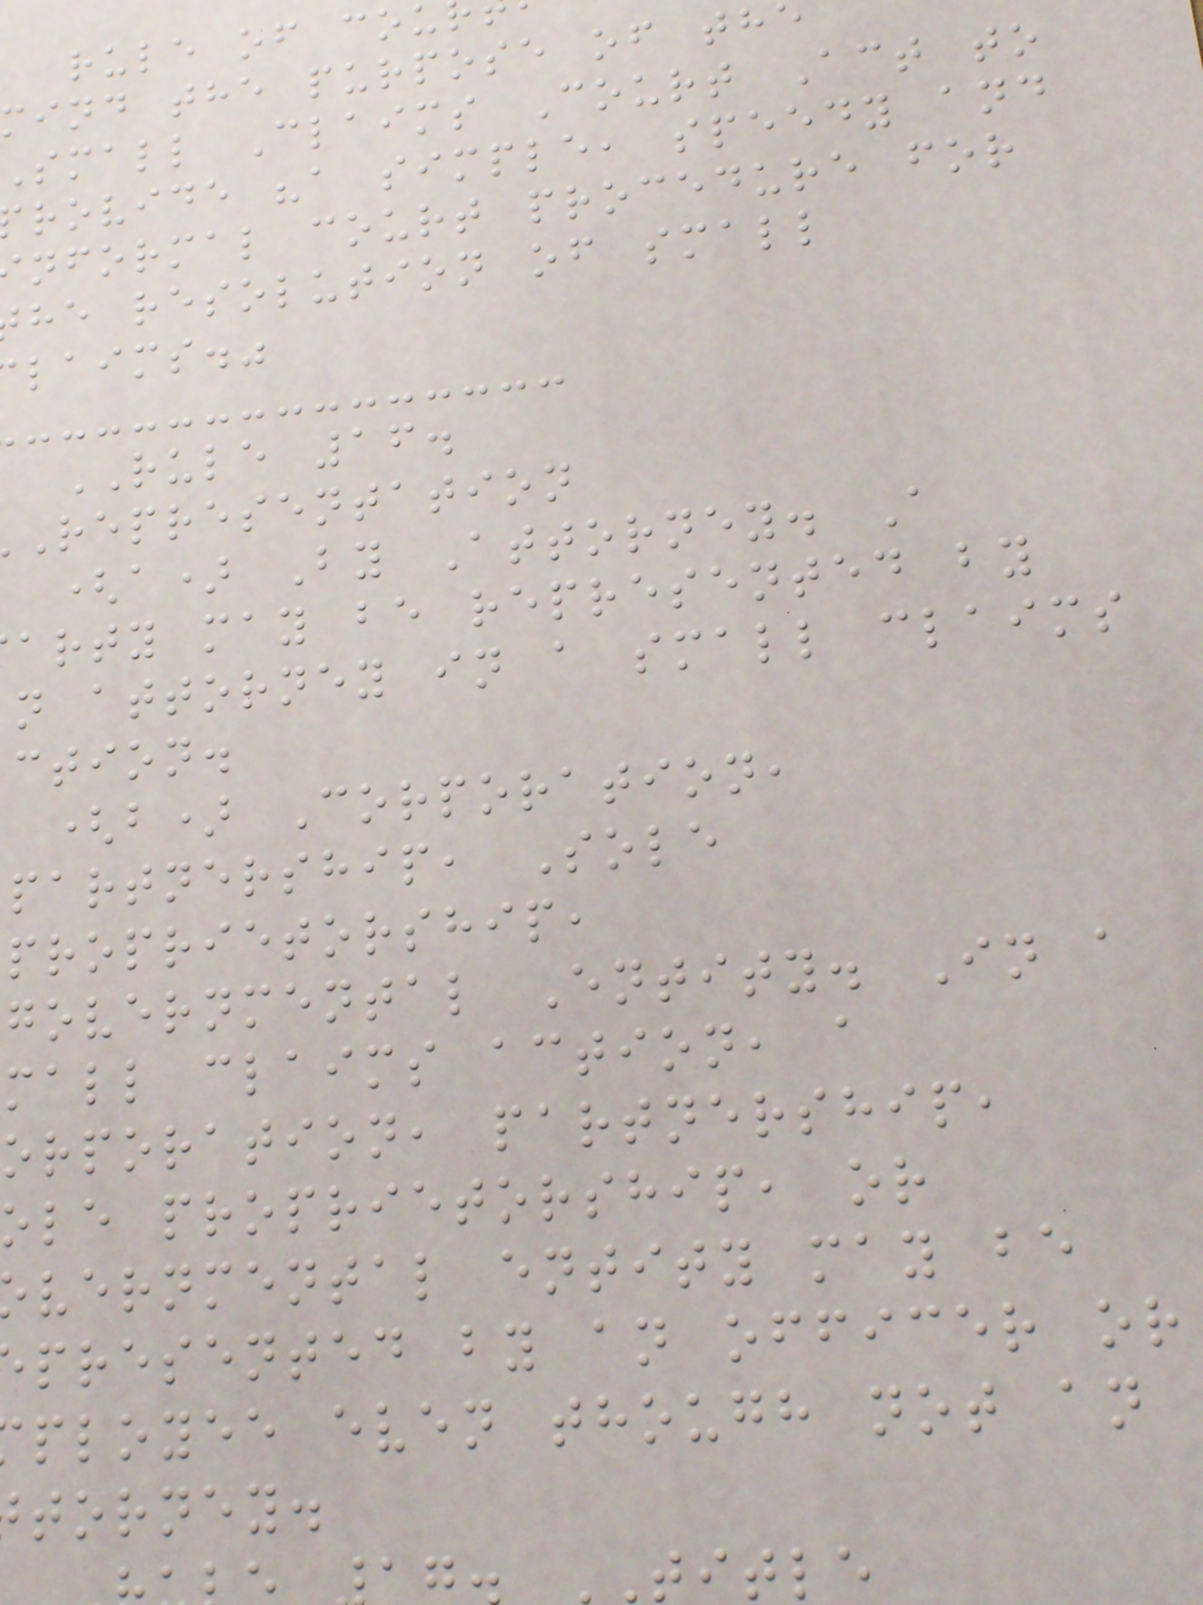rule of cou
mind the purpose of th
small Claims Court Act to
rovide "a simple, speedy and
nformal court procedure for
he resolution of small
laims."
RULE 16.
representation
(a) By Attorney. A
arty may be represented by
n attorney in a small claims
ction.
(b) Corporation,
partnership, Sole
proprietorship,
governmental Entity. In a
mall claims action, a
orporation, partnership,
ole proprietorship, or
vernmental entity may be
presented by an officer or
ployee even though not an
torney.
TITLE
